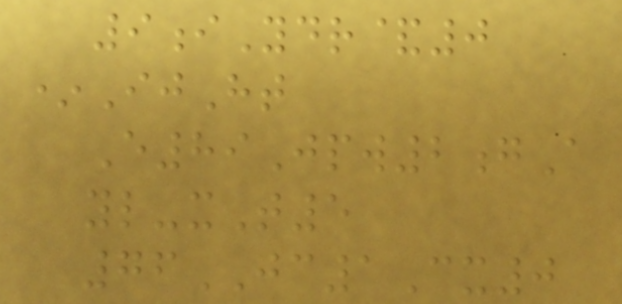9iYdr&0
*IjHt
E89Jpw2gA
yl-xT5
76JC1Cx0
